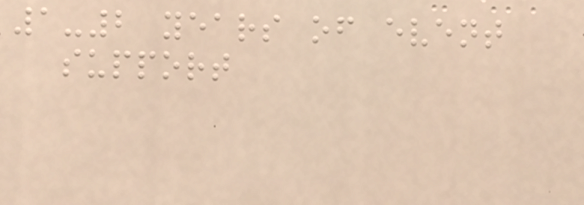1-2 years of event
support
